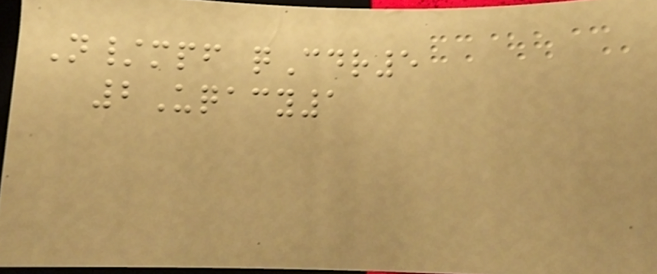N/mpf qCdr5
2Uqacy1
